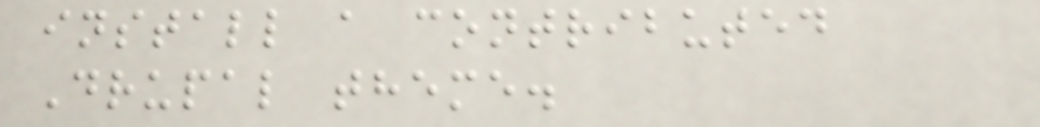install a contributed
Drupal theme.
